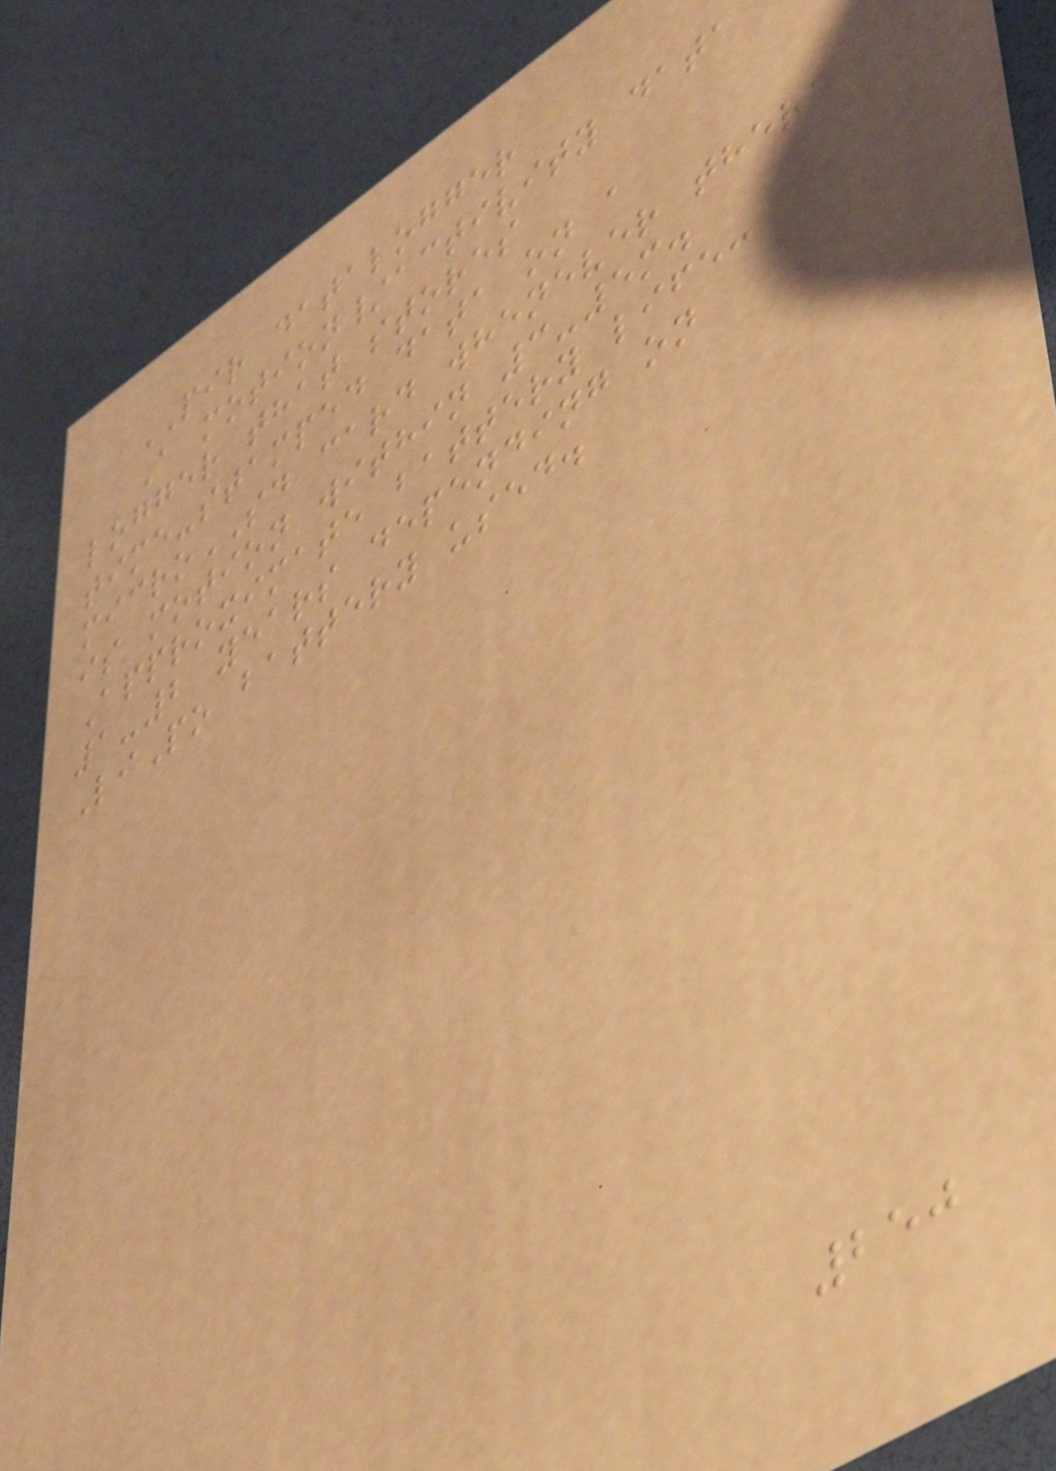PIR datalogger
A motion/activity data
logger that stores
time-stamped data on a
microSD card whenever there
is motion within 3-5m.
Approximate battery life:
1-2 years depending on
LiPo battery used.
250
